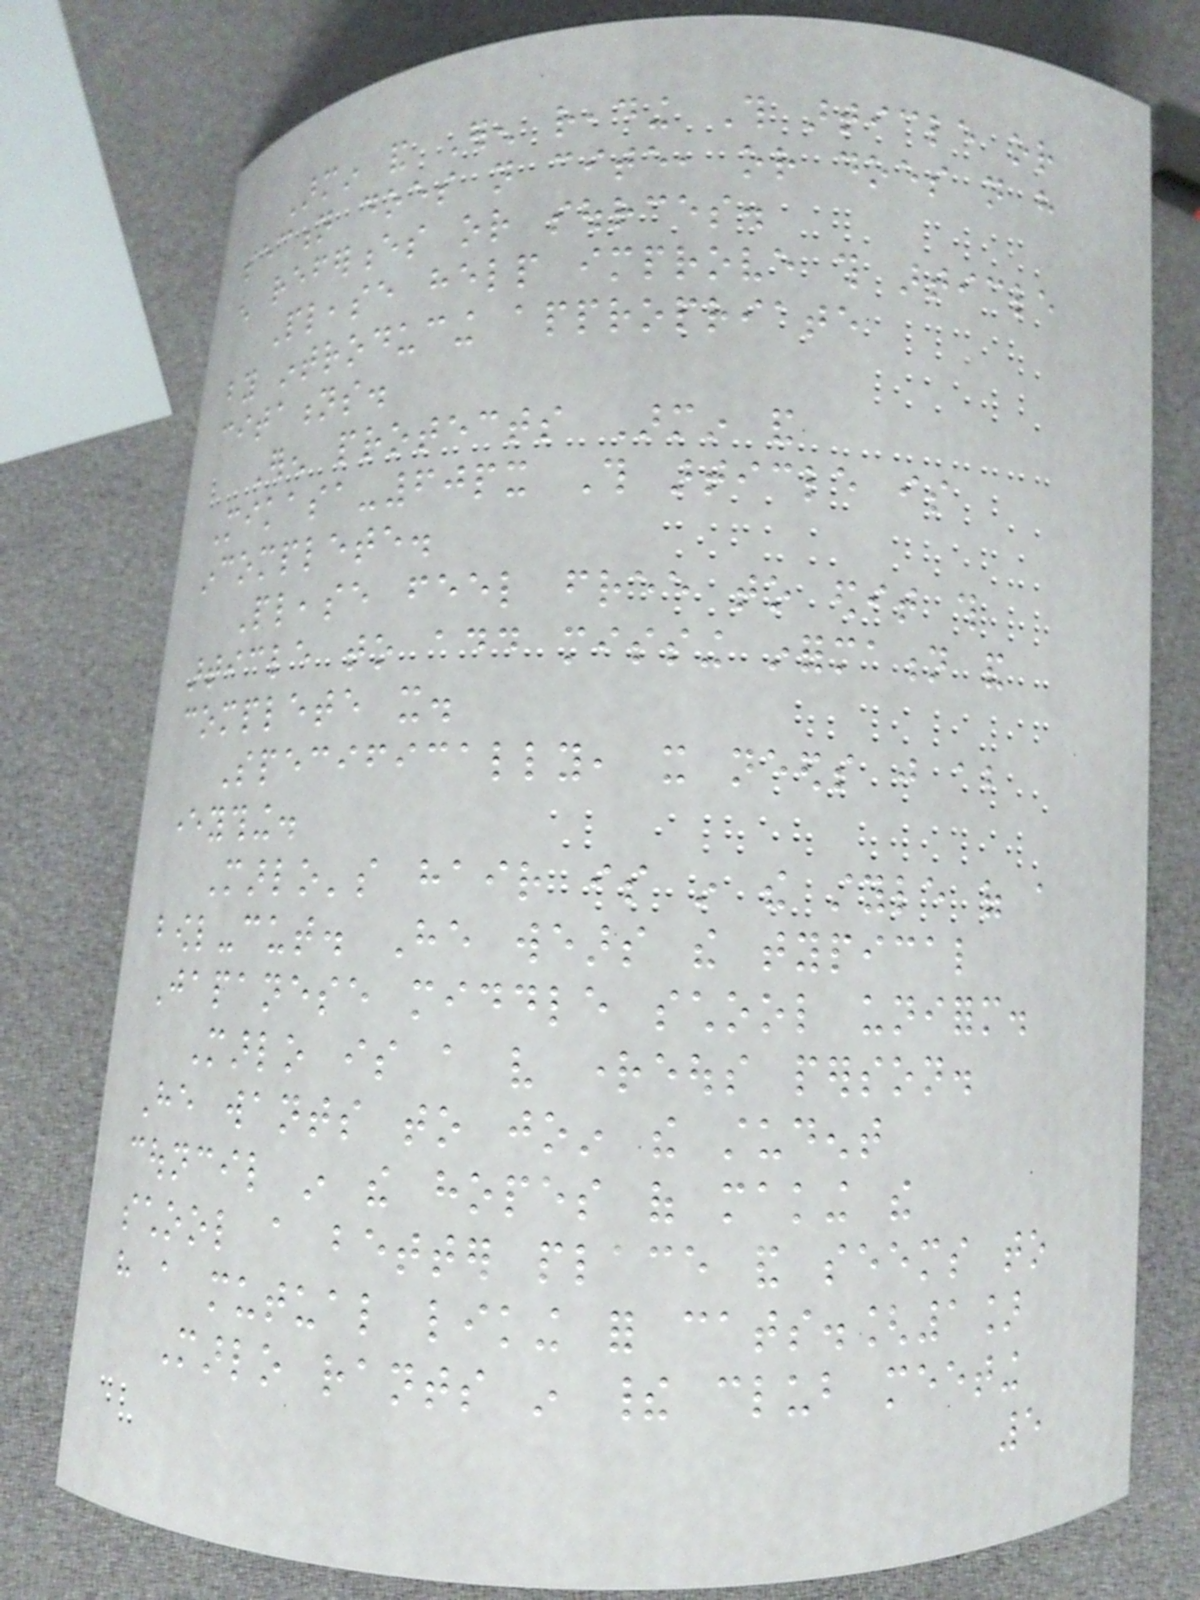Armin and Eren reading This article or
section does not cite, or does not have
enough references or sources.
Please help improve this article
by introducing appropriate
citations.
Eren protects Armin and
Mikasa-60px This article is
incomplete.
Please feel free to edit this
article to add missing information and
complete it.
Specifically, it needs just about
everything.
Marlo's hair is in the style of a
bowl-cut. He wears the typical
Japanese middle school uniform.
Marlo is a very righteous person.
He wants to join the student
council in the hopes of making the
school a better place and seems to
have a mutual liking for cats.[1]
Marlo rants in their club meeting
5
